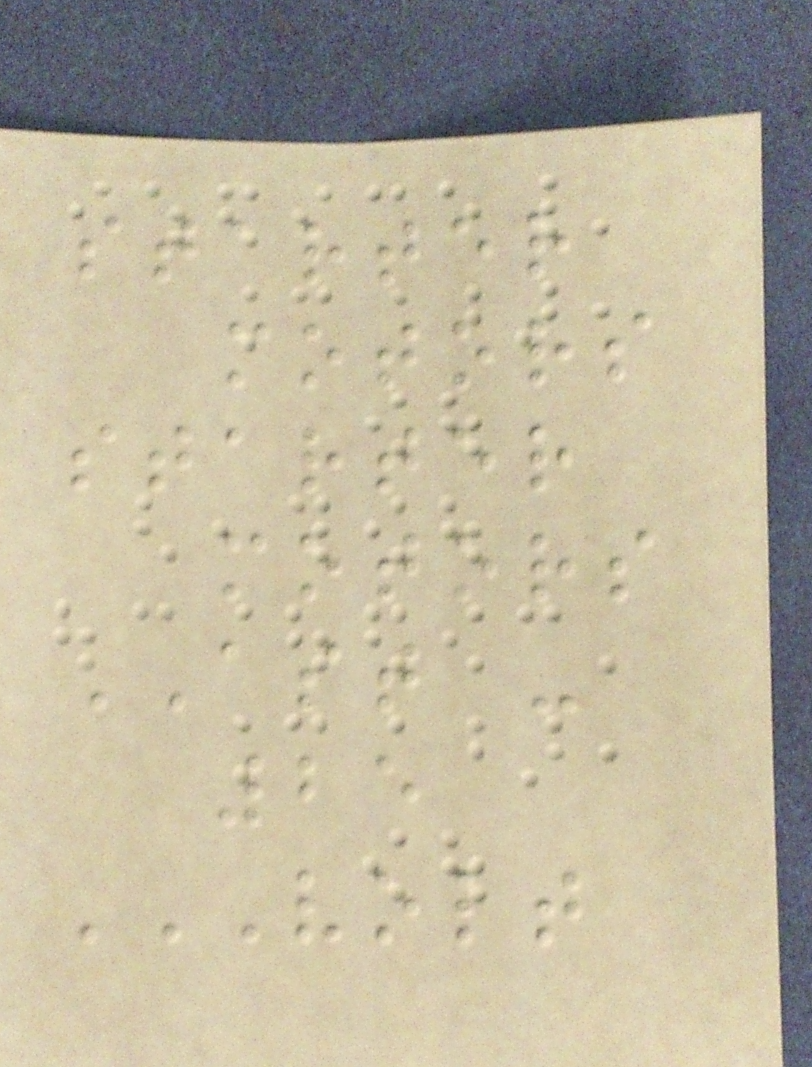starter
motors
starter
motors
AST -
25
VOLT
